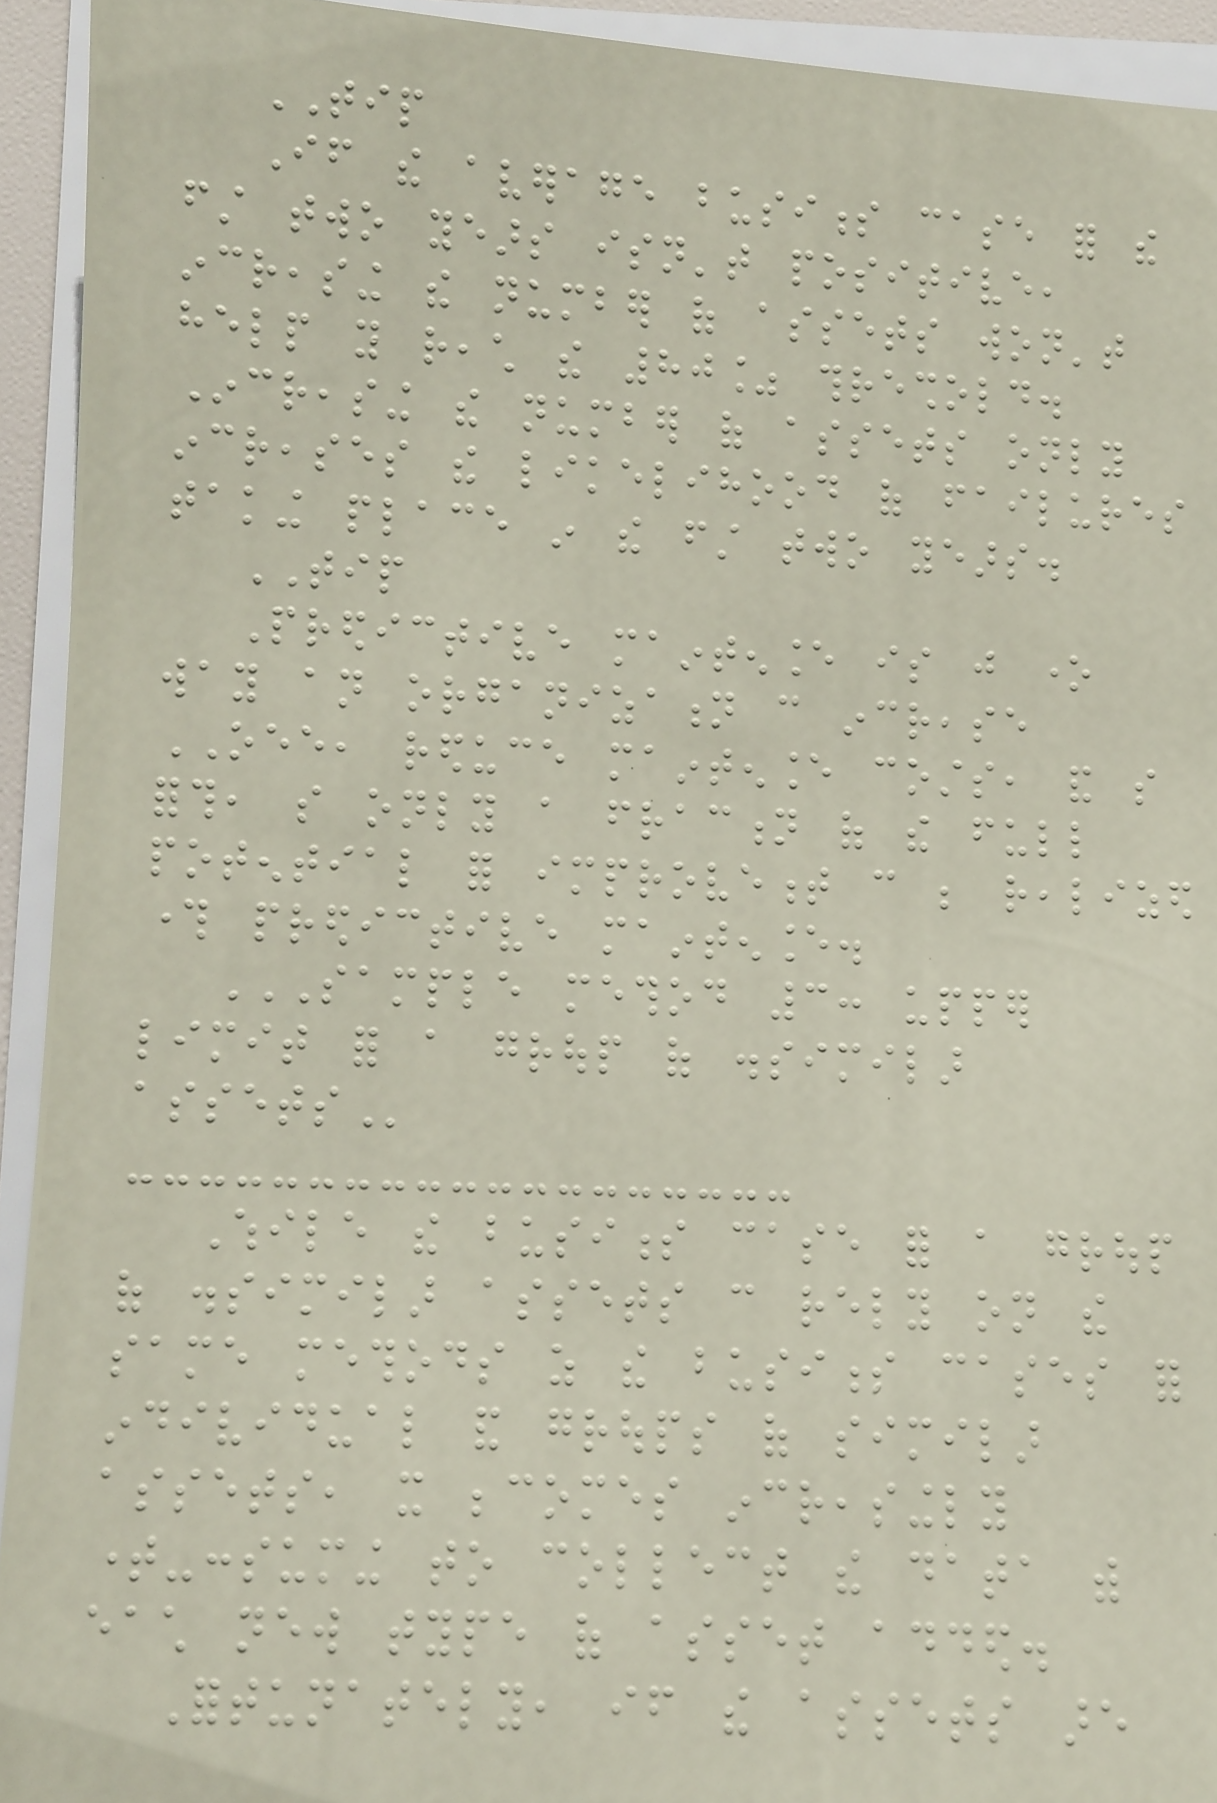TIP
If the average business case for the
first two years isn't positive,
increasing the number of assets won't
help you reach the 80% threshold.
Increasing the number of assets only
increases the likelihood of failures
taking place in the first two years.
TIP
Predictive maintenance is just one
way an organization can increase
OEE, reduce maintenance costs, and so
forth, so only a fraction of the full
potential for improvement can be realized
through predictive maintenance.
SAMPLE METHOD 3: UPPER
LIMIT FOR A GROUP OF DISSIMILAR
ASSETS
While the business case for a group
of dissimilar assets can rely on the
same methods as the business cases for
individual and groups of similar
assets, it becomes increasingly
time-consuming to collect the data with
each new type of asset added.
Fortunately, if the assets are
